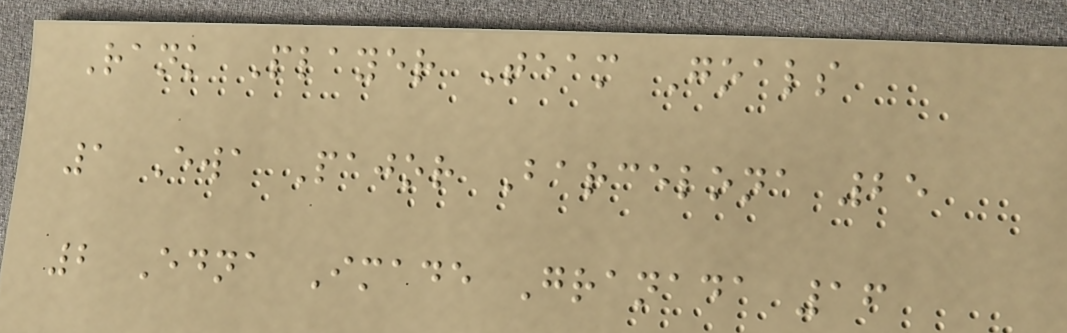Rank Player Team Goals
1 Ewa Pajor Barcelona 25
2 Edna Imade Granada 16
